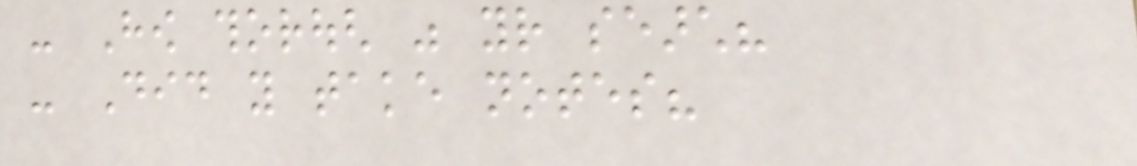- How thorough was your search?
- Did you take notes?
